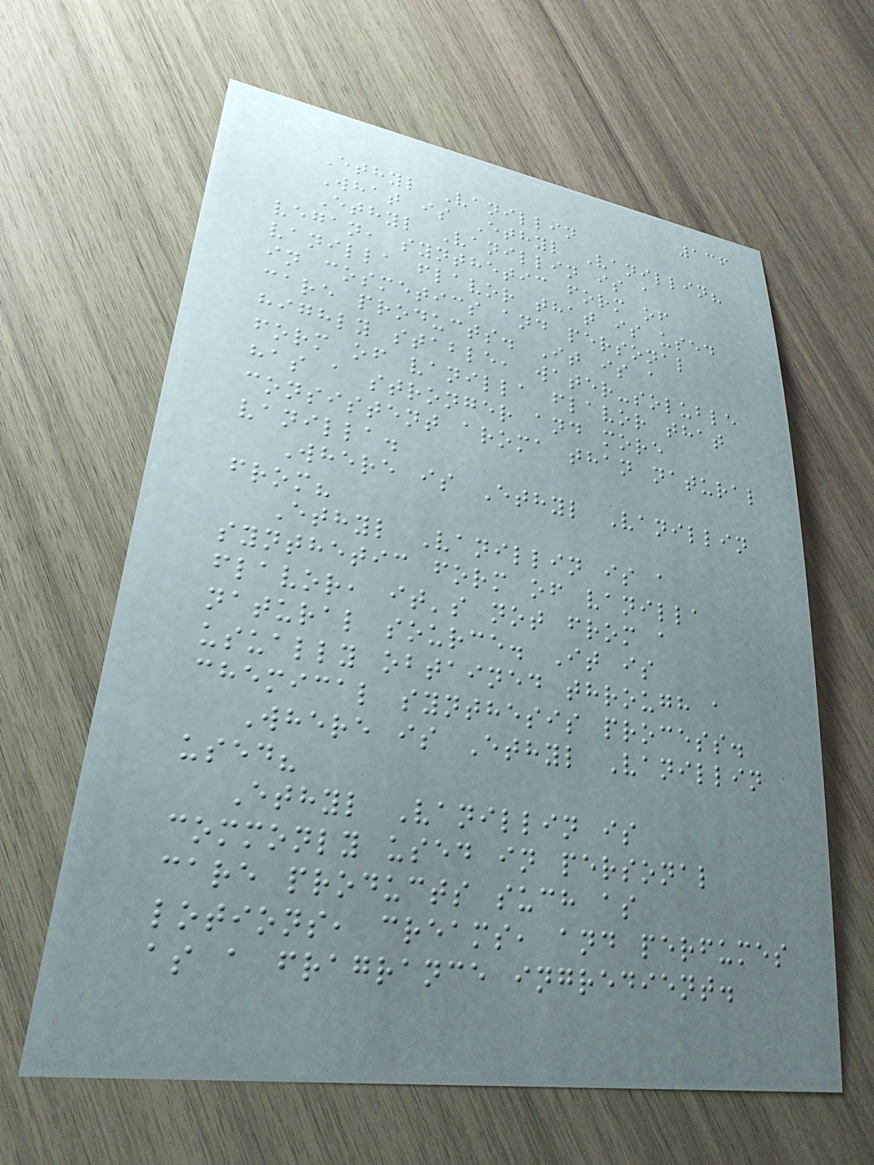136
Ethyl Vanillin
What is Ethyl Vanillin?
Ethyl Vanillin is a
vegan, synthetic form of
vanilla flavor that is used
in cosmetics and personal
care products. It is a
highly stable, water-soluble
form of vanilla flavor that
has a stronger and more
consistent aroma than natural
vanilla.
Where is Ethyl Vanillin
from?
Ethyl Vanillin is a
synthetic form of vanilla
flavor, it's not from a
natural source. It is
usually obtained through a
chemical synthesis process.
Where is Ethyl Vanillin
used?
Ethyl Vanillin is
commonly used in personal
care products such as
lotions, creams, and perfumes
as a fragrance ingredient.
